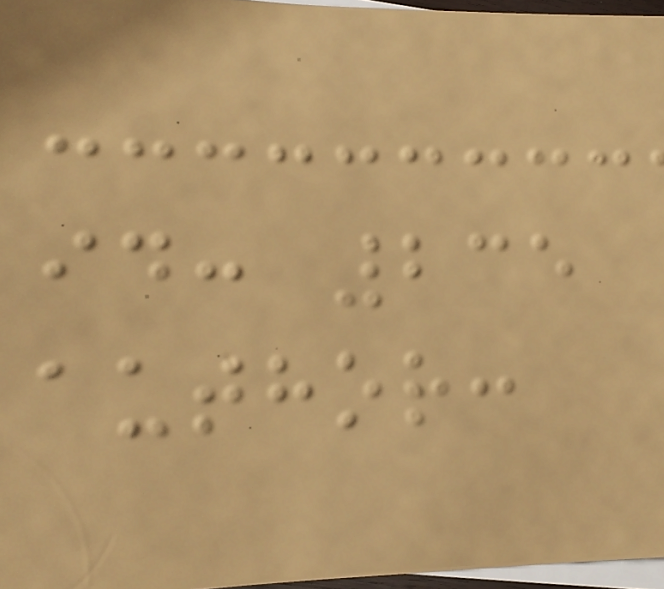id: 235
author:
